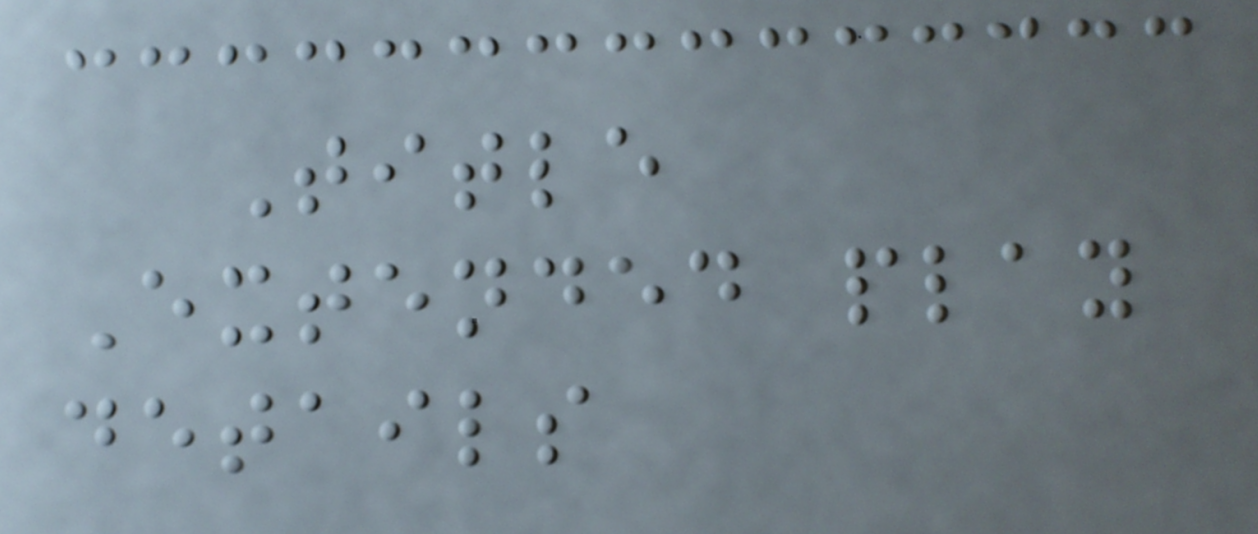Title
Extended play
details
